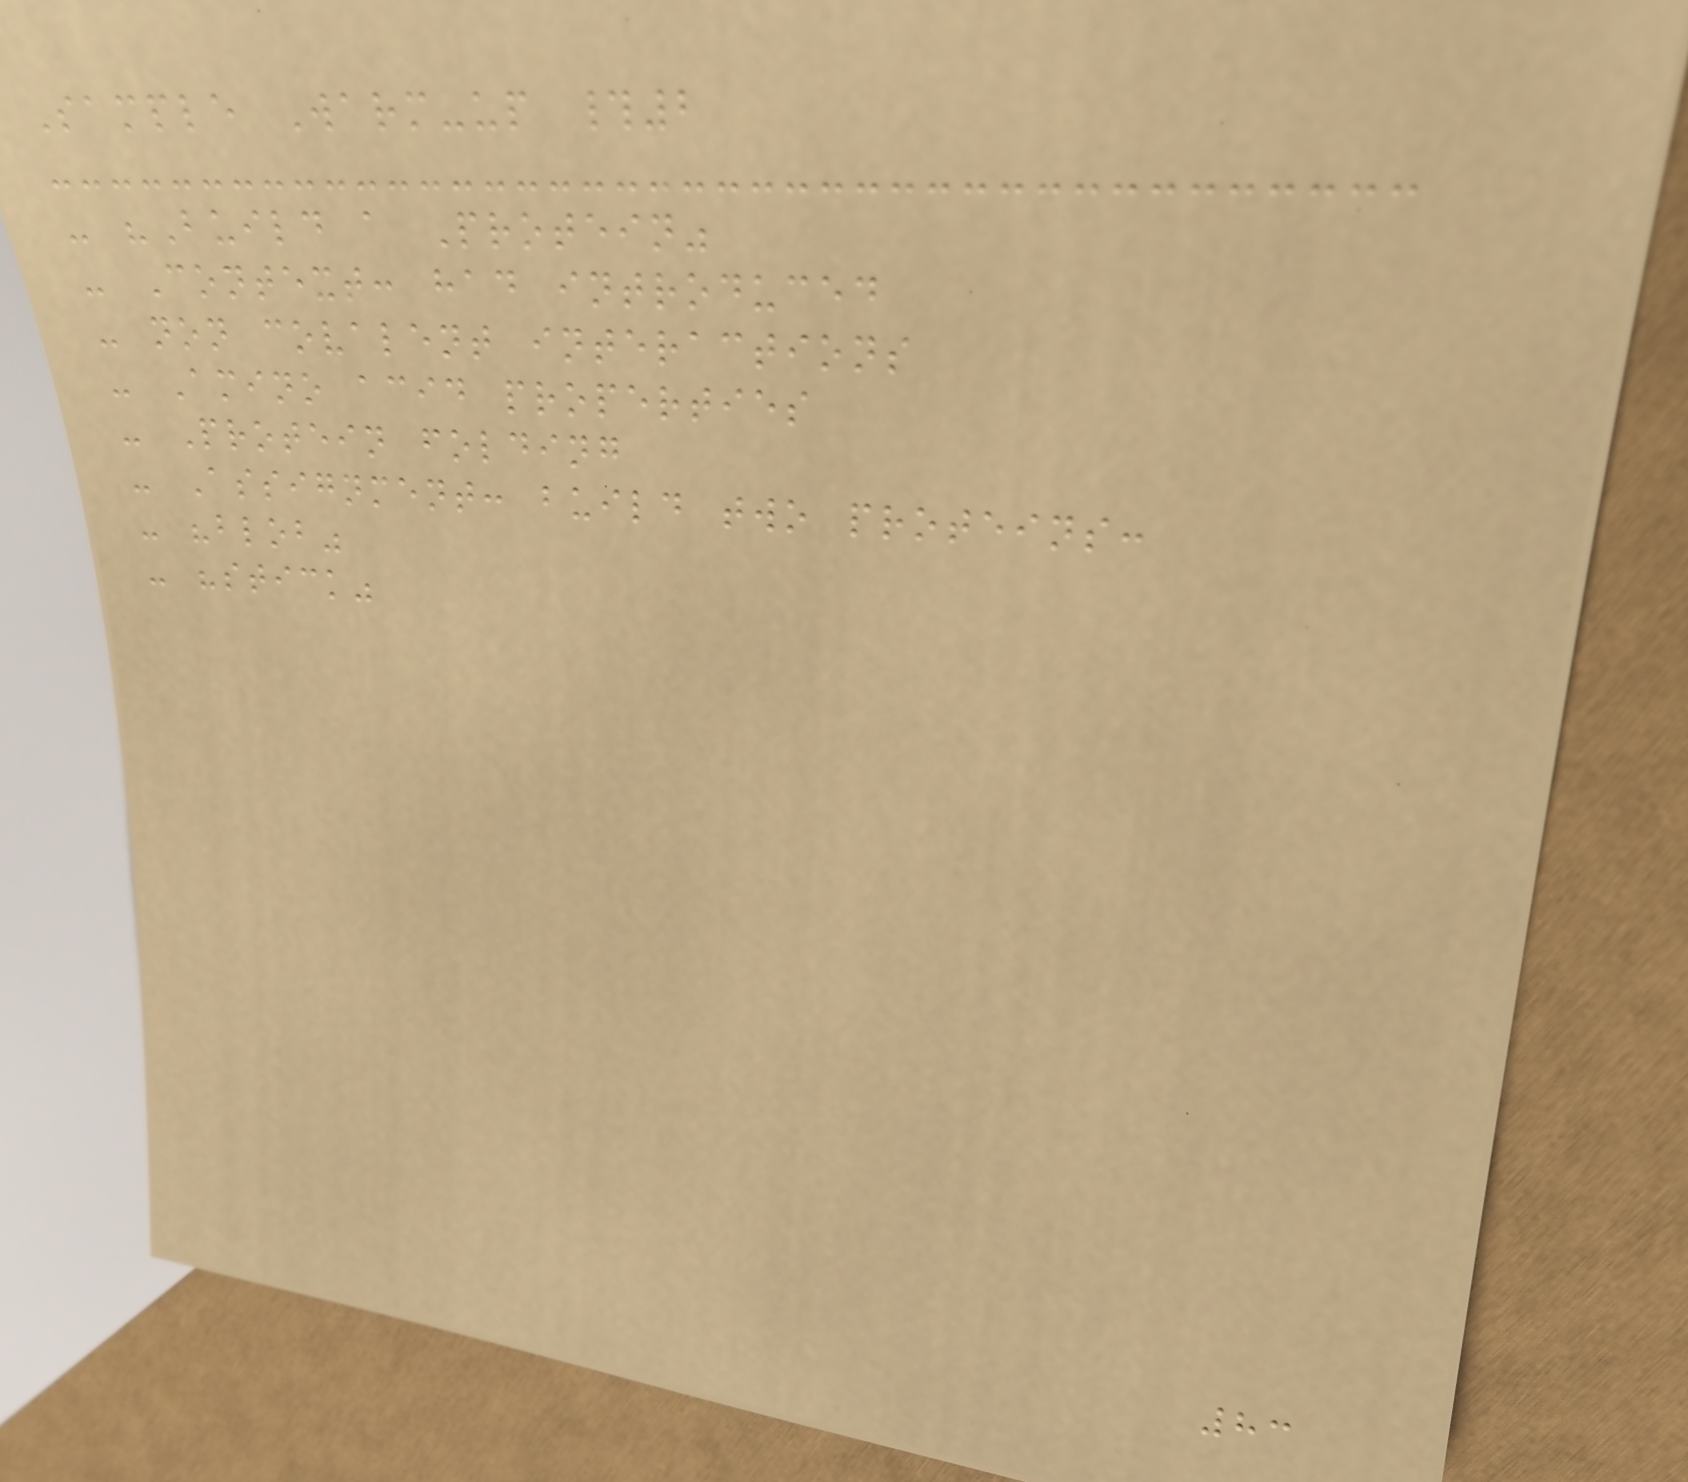Sample Warm-up #2
- "Build a Protein"
- Context: had introduced
- non covalent interactions
- Amino acid properties
- Protein folding
- Assignment: build two proteins:
- "blob"
- "stick"
83
